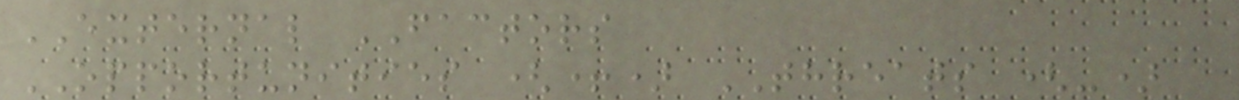EXTERNAL FACTORS
OPPORTUNITIES (+) THREATS (-)
